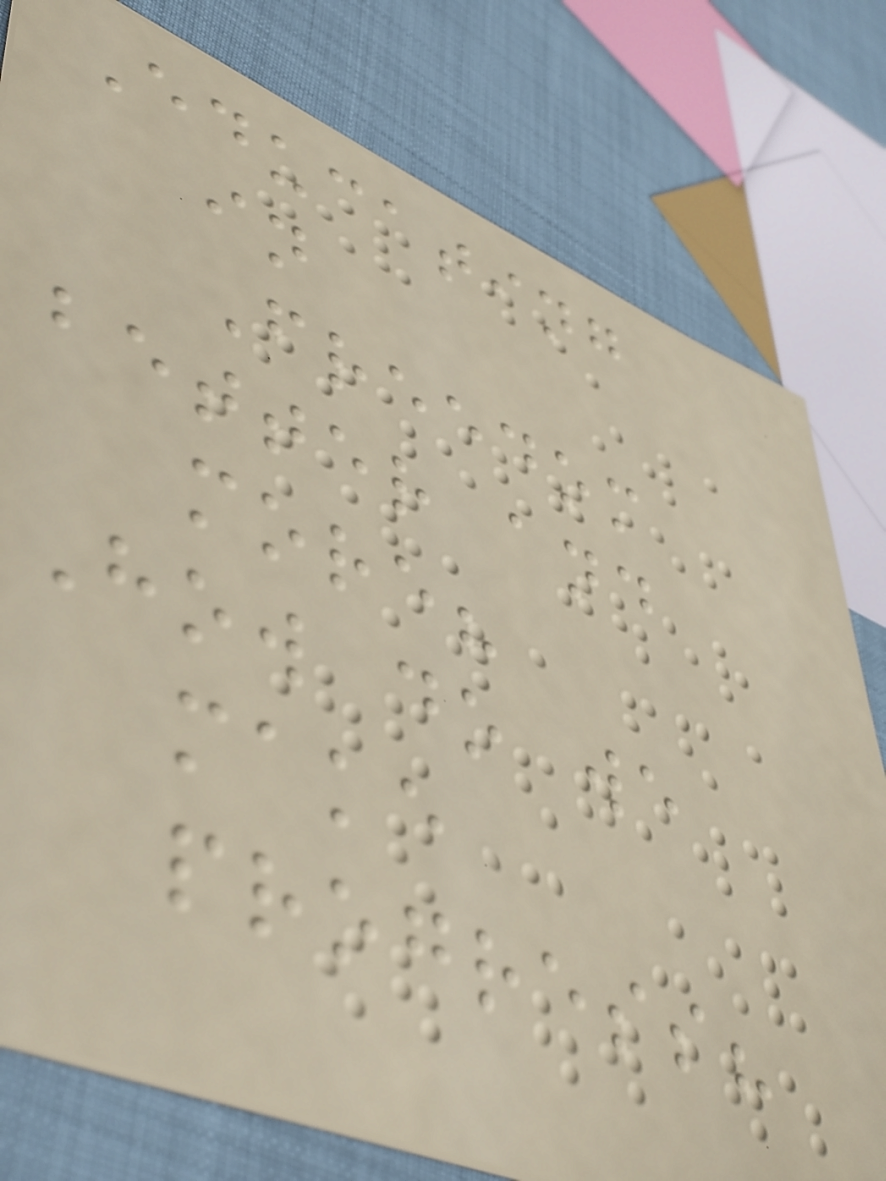Educating
in
Freedom
better and
more?
How do we
make
progress?
